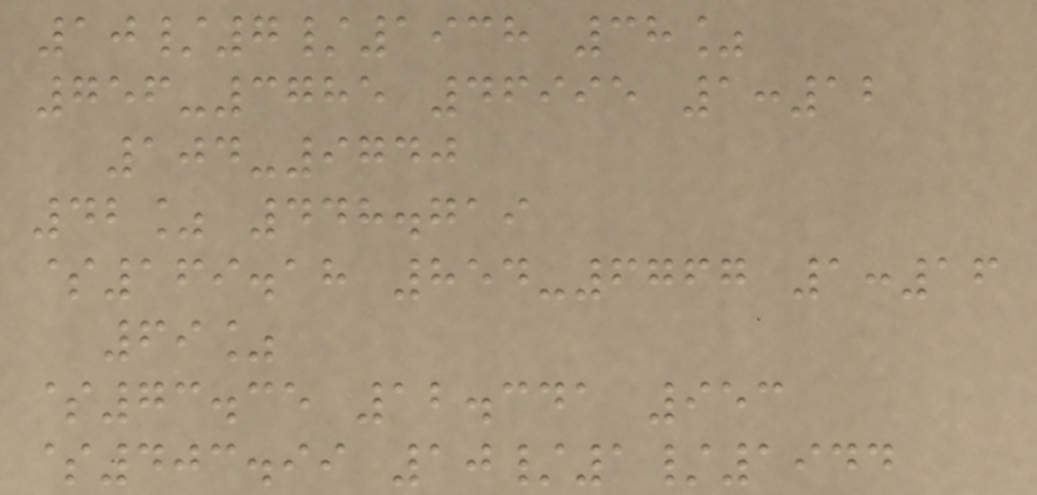10/7/1938 38%
756-3785 46995 1:12
104-9740
42% 448.719
$169.18 854-6767 1:16
69%
$73.35 12.341 953
$403.99 10/1/1944
